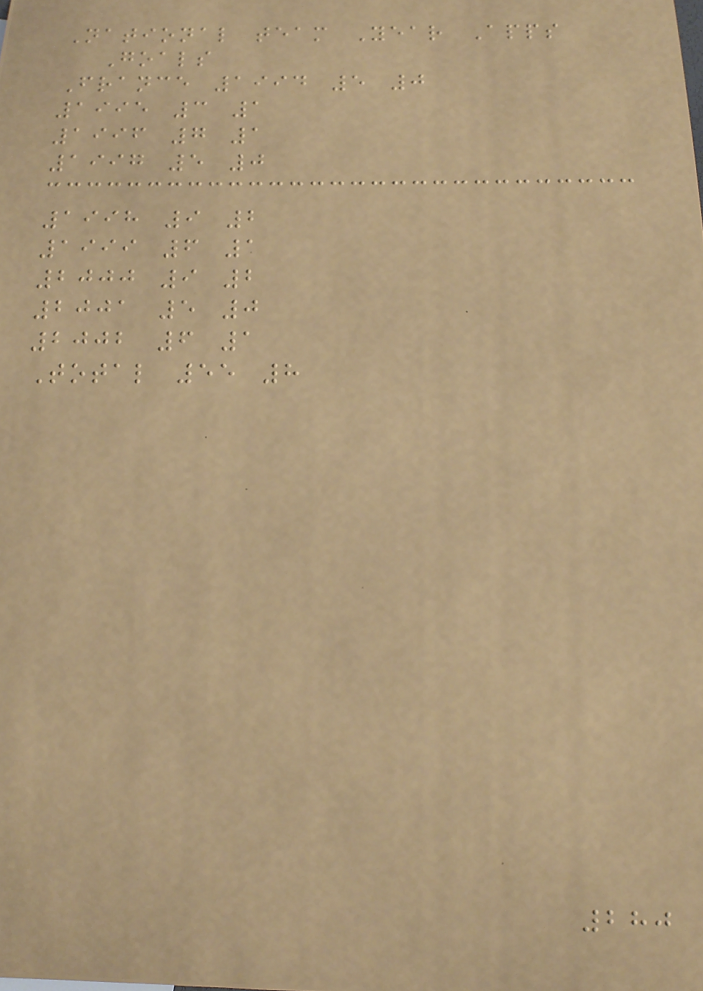National team Year Apps
Goals
France 1994 5 0
1995 3 1
1996 7 1
1997 5 0
1998 9 2
1999 6 1
2000 9 2
2001 5 0
2002 6 1
Total 55 8
280
